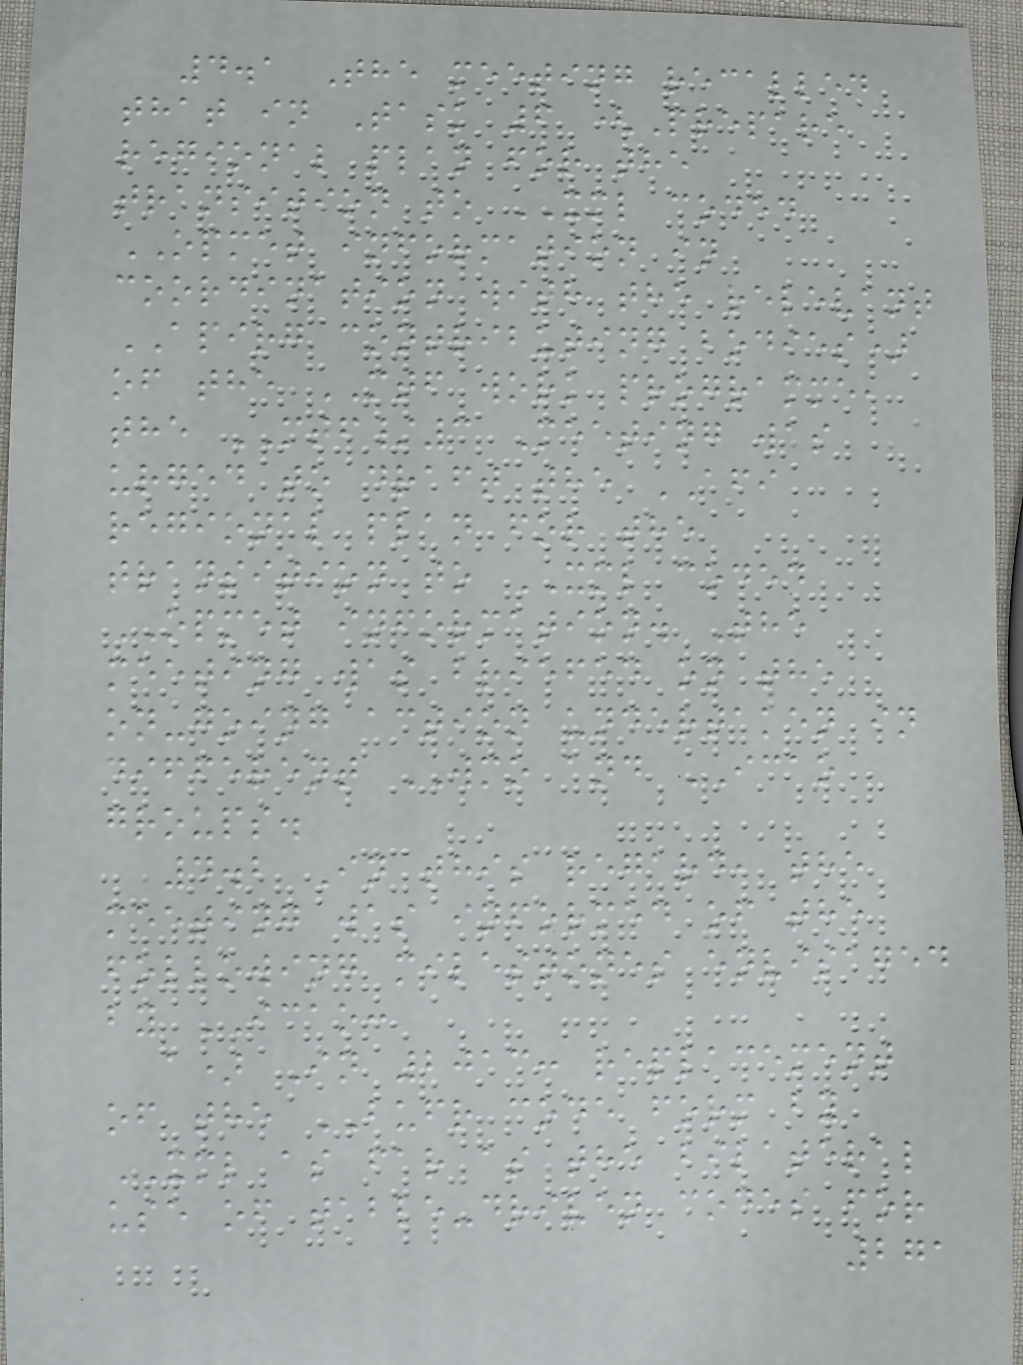4.1 The meeting recalled
that in Task 6 (Prepare
regional plan for the
transition to XML coded
OPMET information in
coordination with the relevant
APIRG contributing bodies)
of the MTF work programme,
the MTF/3 Meeting was
urged to draft the AFI
regional plan for the
transition to XML coded
OPMET information. The
meeting was briefed on the
on-going action undertaken in
different WMO and ICAO
groups.
4.2 In this regard, the
meeting was informed of the
following milestones envisaged
by ICAO:
a) In 2013: replacement
of the BUFR code form by
XML as far as the bilateral
use of table-driven codes for
271
